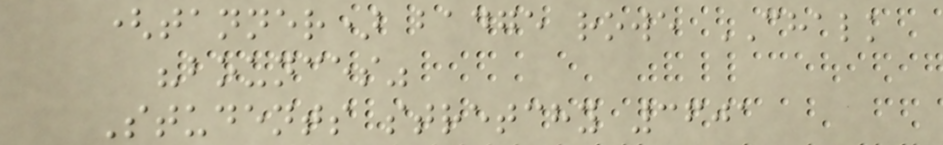(tanner) badge rowe CHALK
"bounces"
Students stretchy 3601
